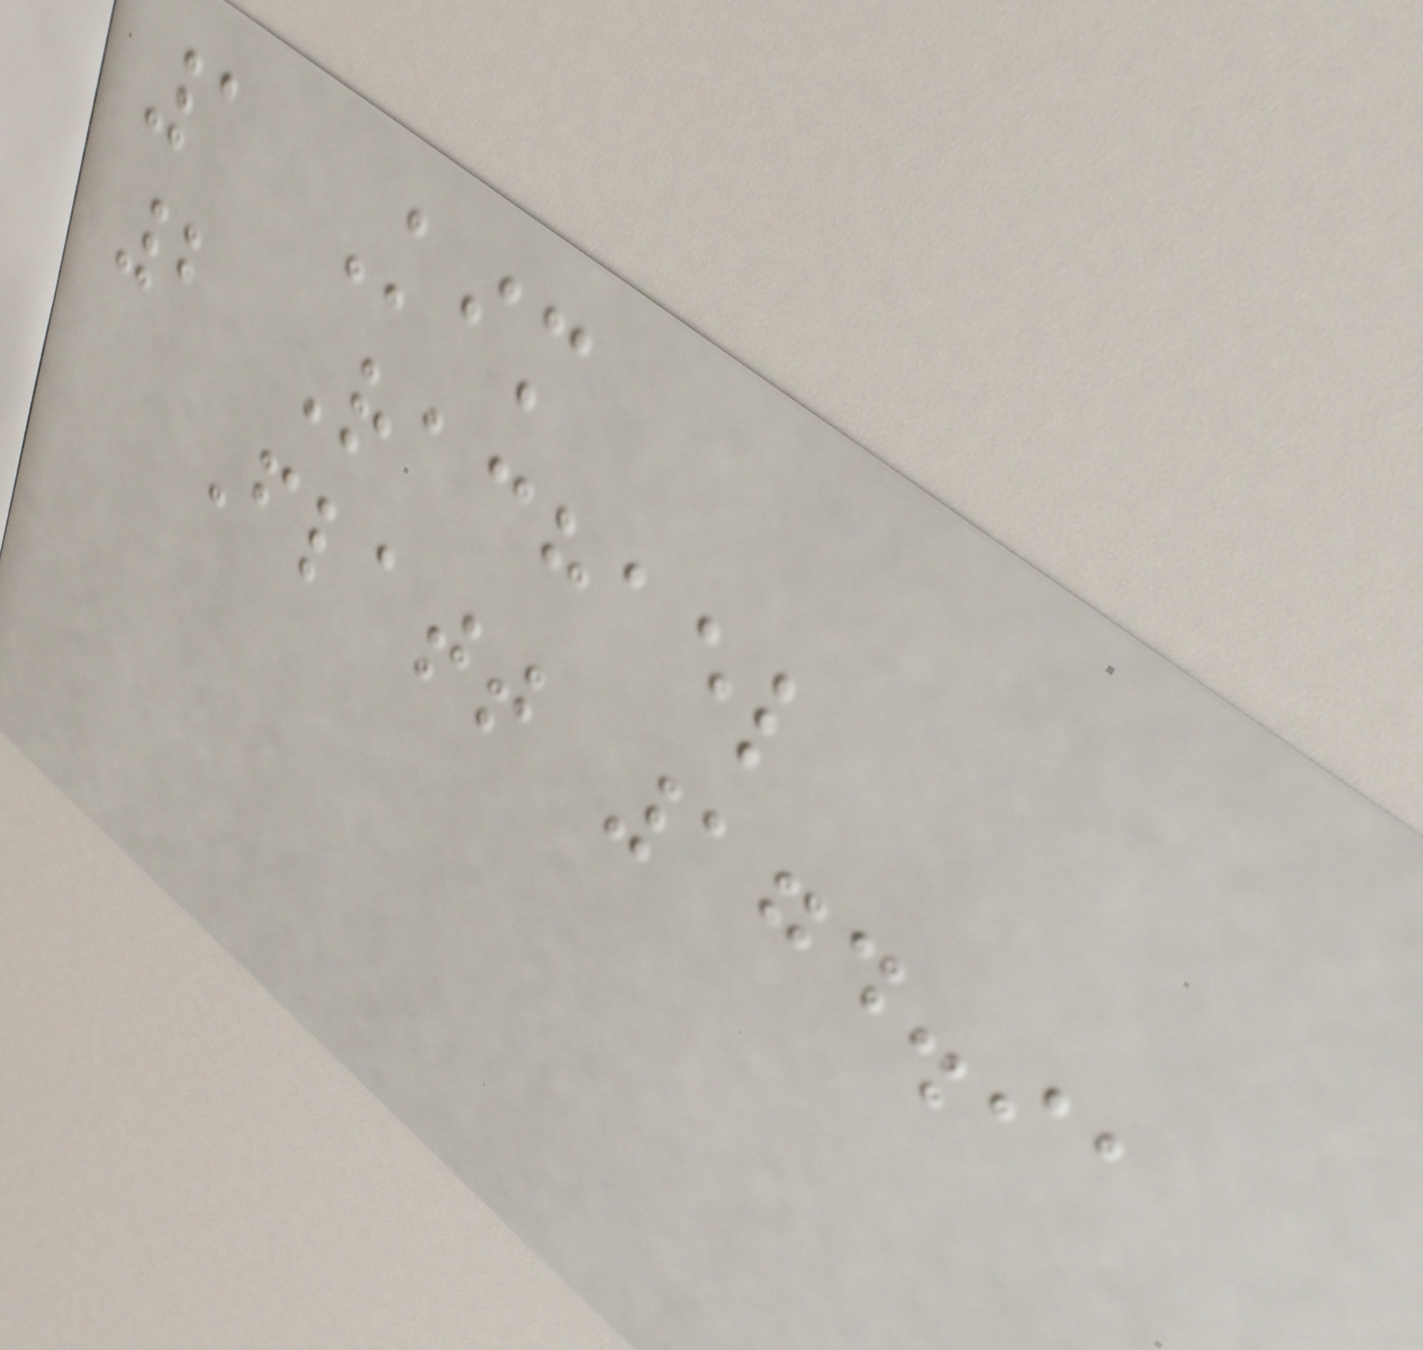1 Kim
2 Rachael
Flatt 174.91
